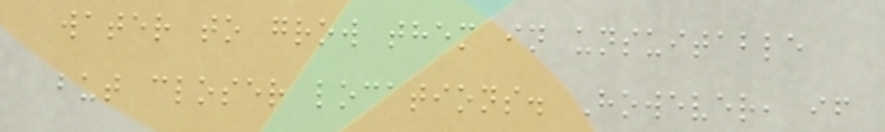water to grow them in unsuitable
but closer locations. However, if
